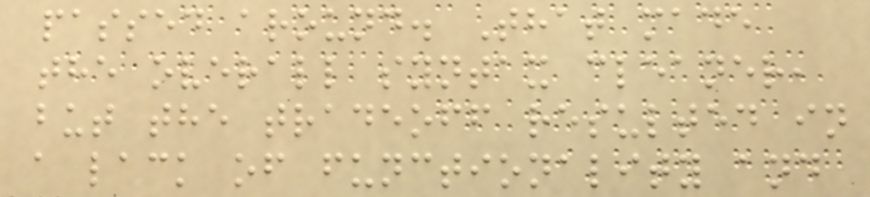passed around. That made
the overall syntax cleaner,
but the tradeoff resulted in
a lack of functionality and
